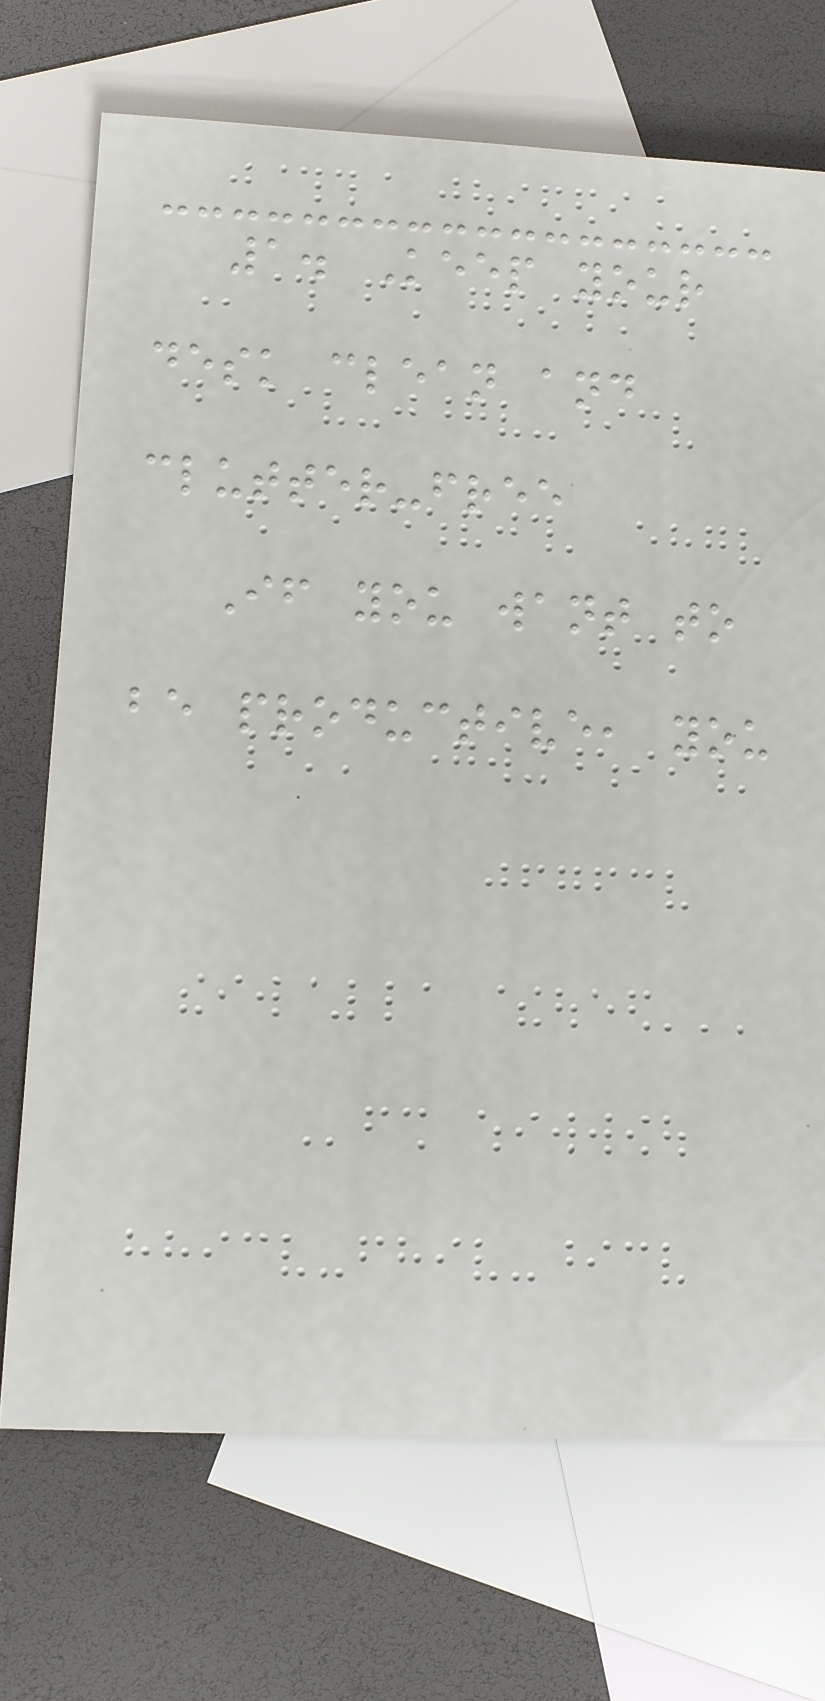1. Keep your
desk clean and
clutter-free
If you want to
be productive, you
